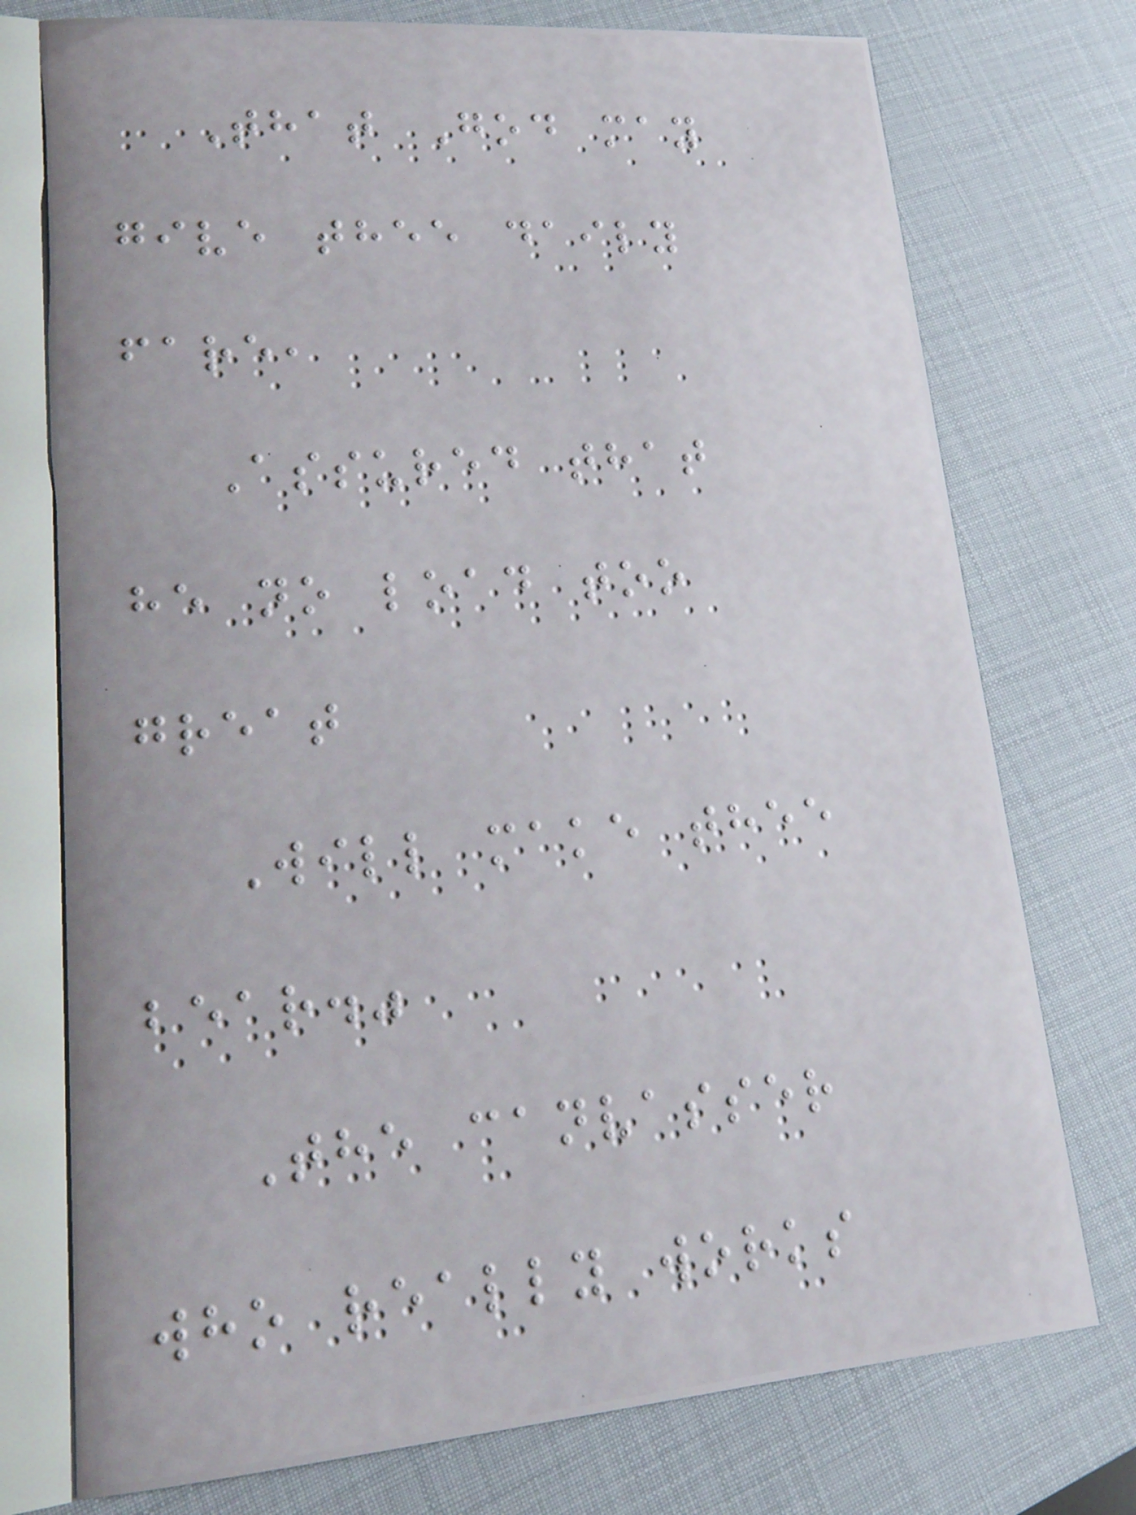That God may
give thee daily
fare,
Assured that
he no load too
great
Will make thee
bear."
The canvasser
who really works
